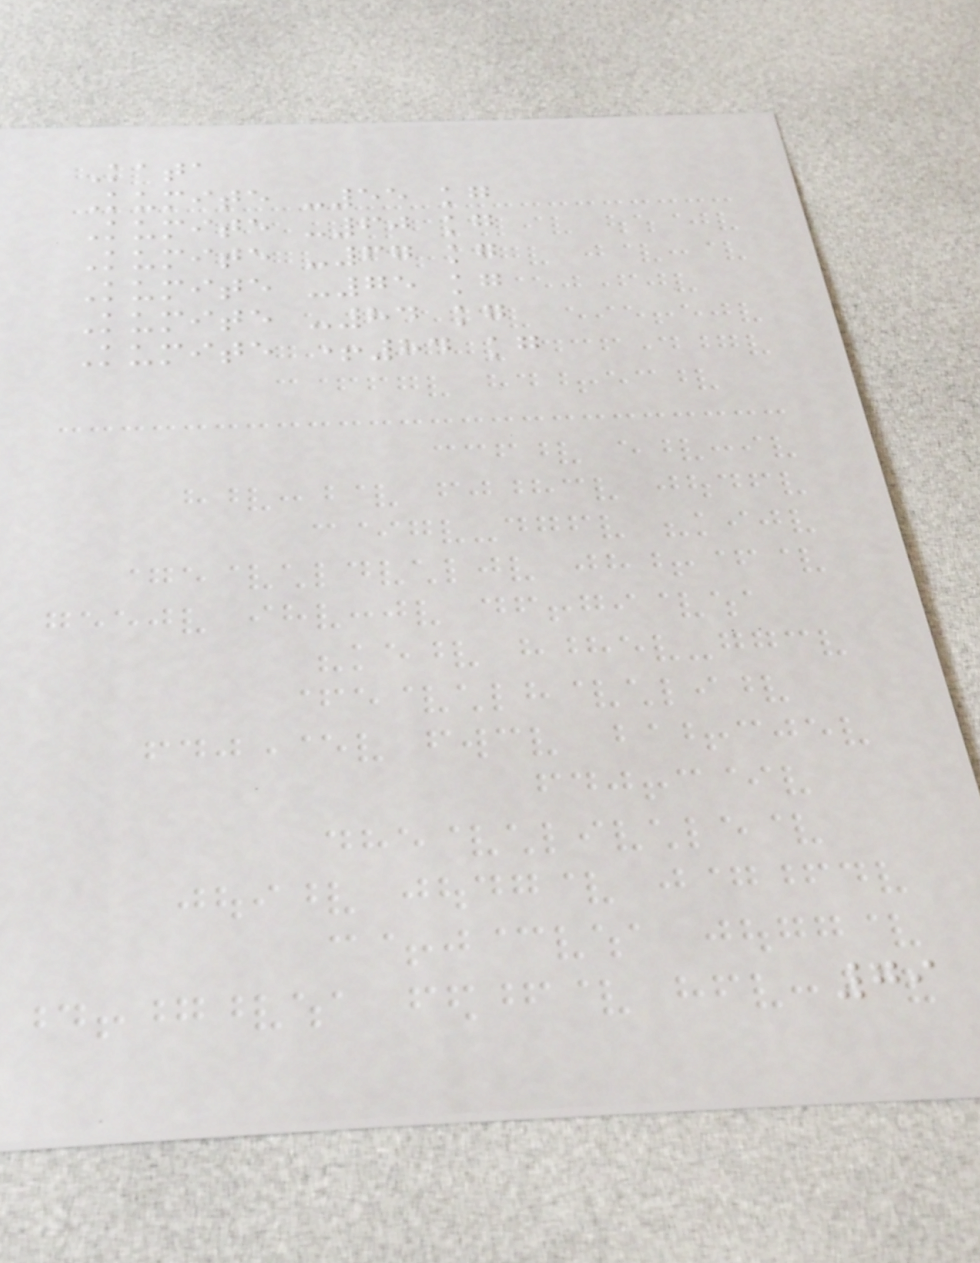Kata
Kumite -55 kg
Kumite -60 kg
Kumite -67 kg
Kumite -75 kg
Kumite -84 kg
Kumite +84 kg
79
